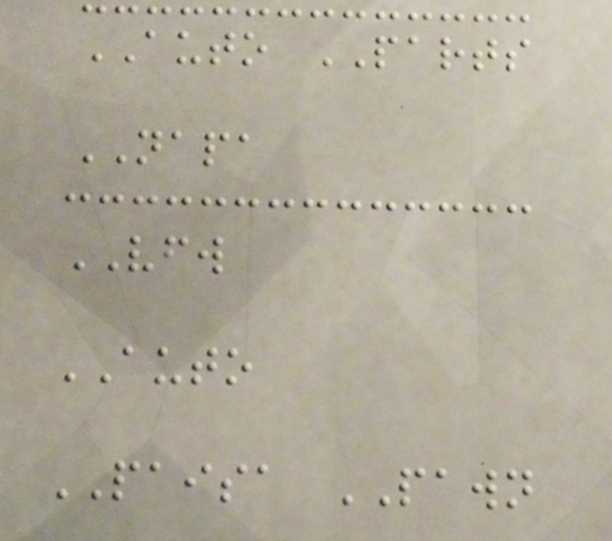AUTO PARTS
NAPA
VFW
AUTO
PAISA PAWN
